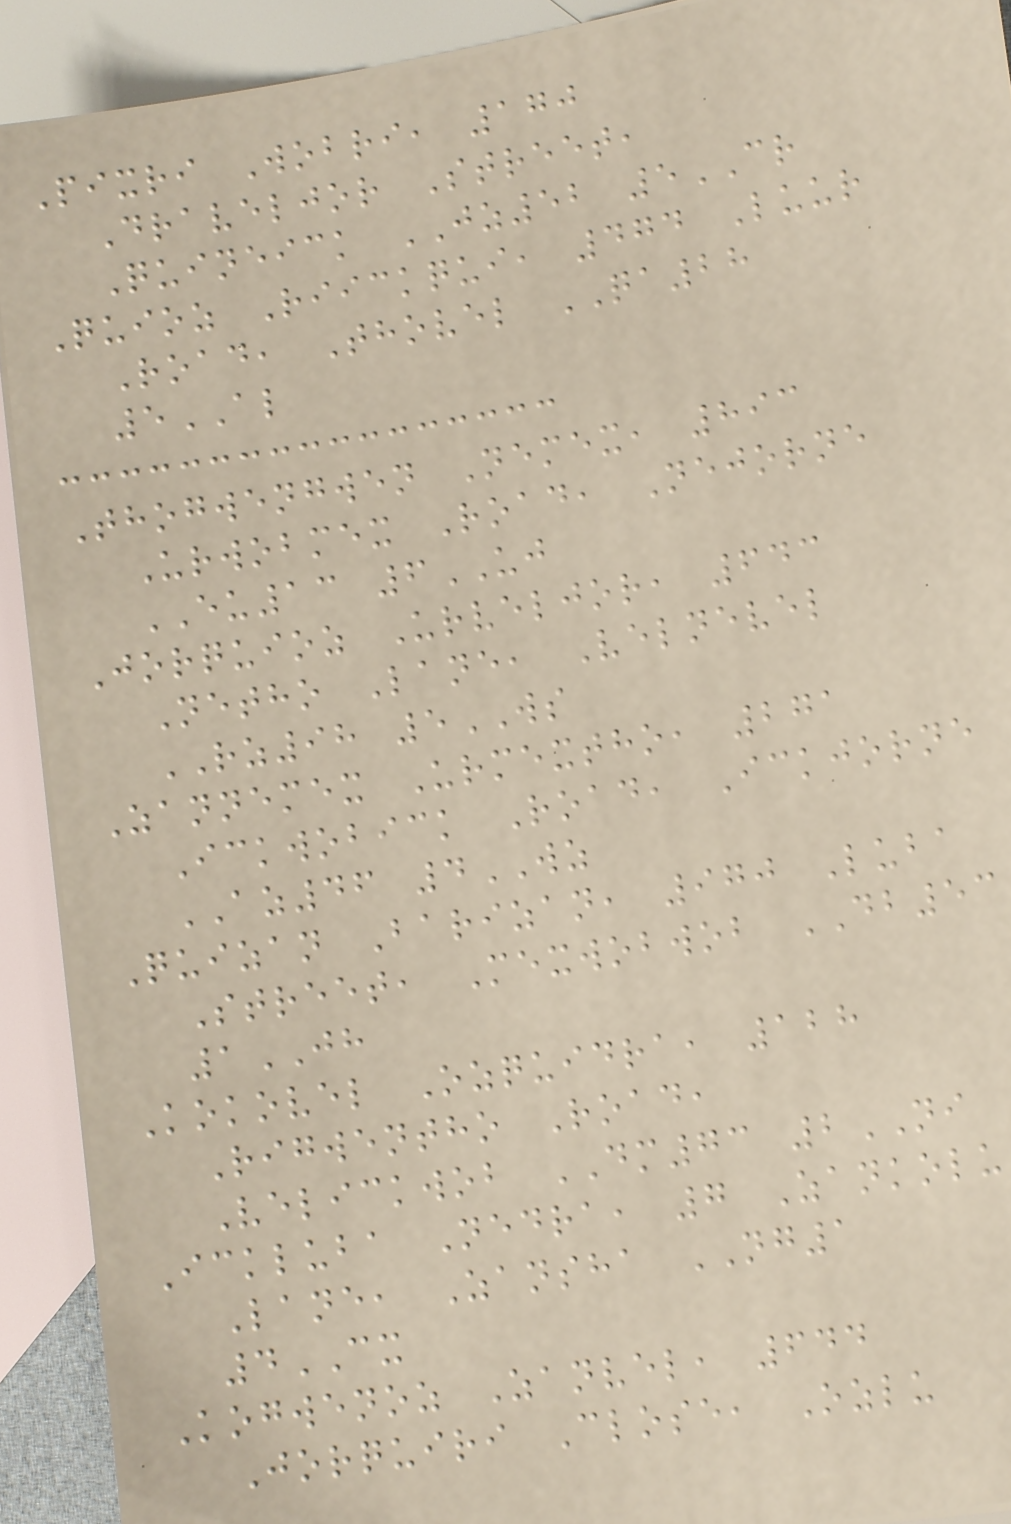Pixri Wobri, 170
Draveljor Street,
Quineick JZ52 5CR
Quioz Riickqui, 474 Luur
Road, Thovel QA28
5AL
Thogwengwen Nemex, 893
Urwobmex Road, Nejorne
EU13 6UJ
Jorquioz Urveljor, 643
Netho Lane, Velnevel
RZ98 5WS
Zannemex Urmextho, 271
Ickwobick Road, Ickjorne
AZ46 4WZ
Quizan Barizan, 970 Luba
Street, Mexwobwob DB53
1JH
Kokovel Ozquidra, 128
Rigwentho Road,
Velickwob DM73 2NI
Ickluba Nedra, 7 Zankolu
Lane, Zansha NG1
4CX
Kogwenoz Zanvel, 644
Jorquiri Close, Ozlu
